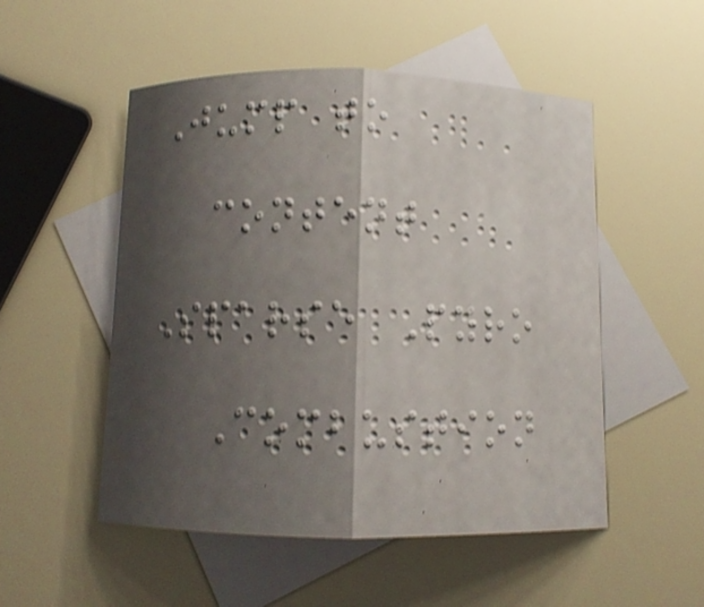Jump to
content
Sparse Pyro
Combustion
